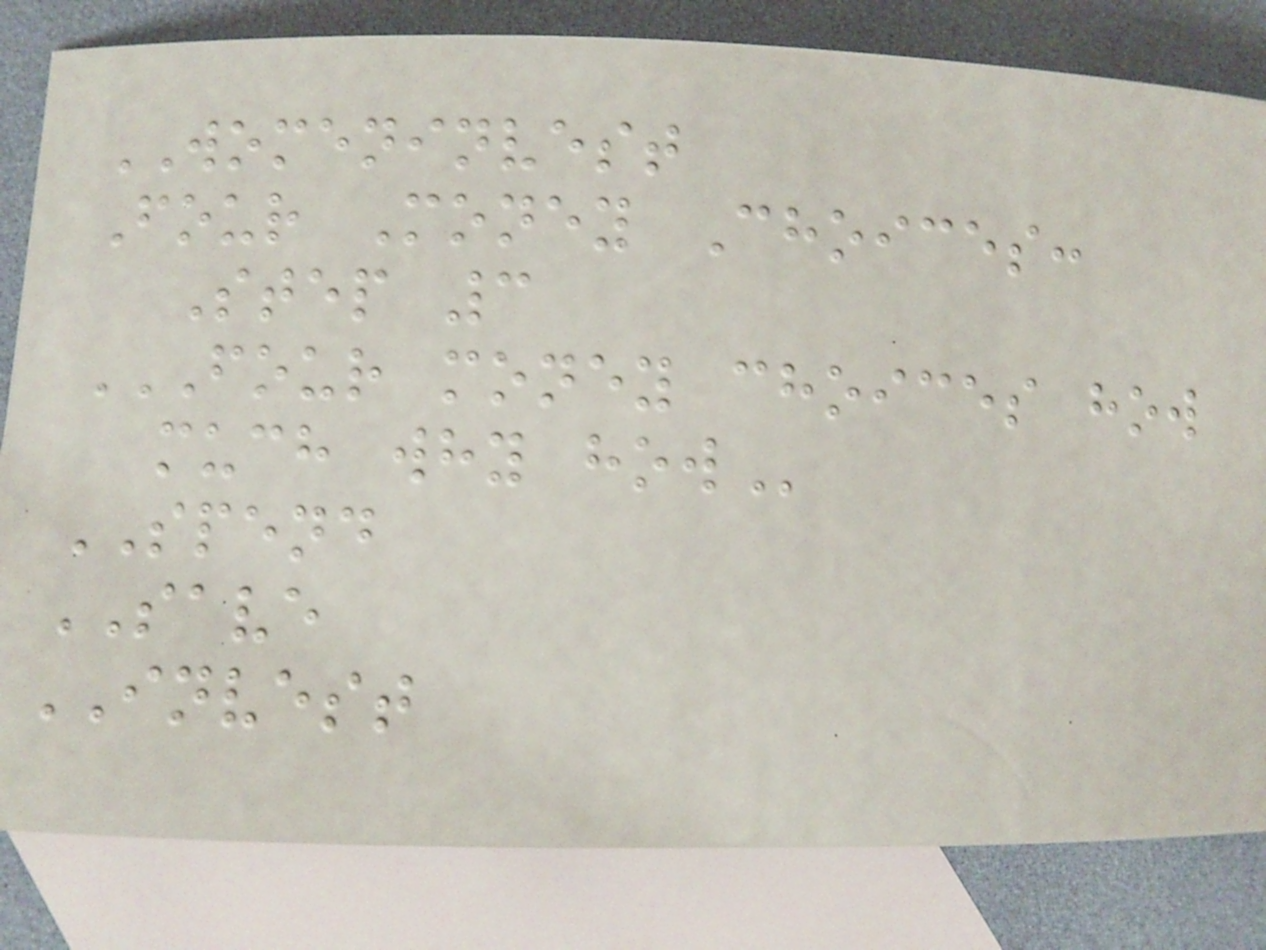WOMENINVEST
Four Money Choices:
Step 3
FOUR MONEY CHOICES HOW
MUCH WHY HOW
SPEND
SAVE
INVEST
